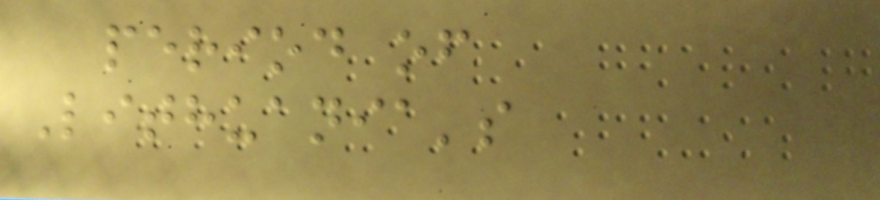period of
Lithuania's
